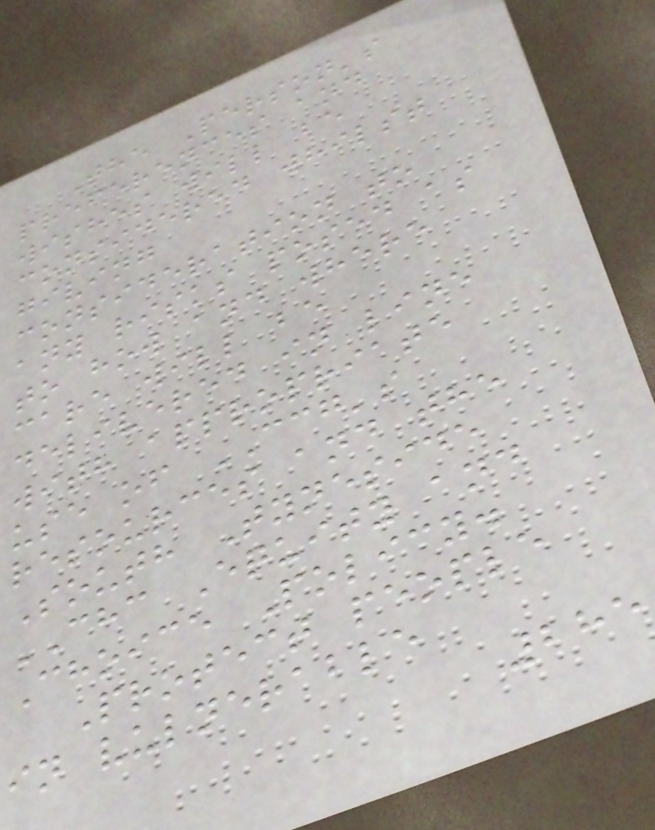The Person's
preferences and
wishes will be
considered whilst
giving
consideration to
any risks posed as
to how and where
care will be
delivered in line
with appropriate
use of CCG's
resources and the
South Tyneside
CHC Equity and
Choice Policy.
Protect people
in vulnerable
285
